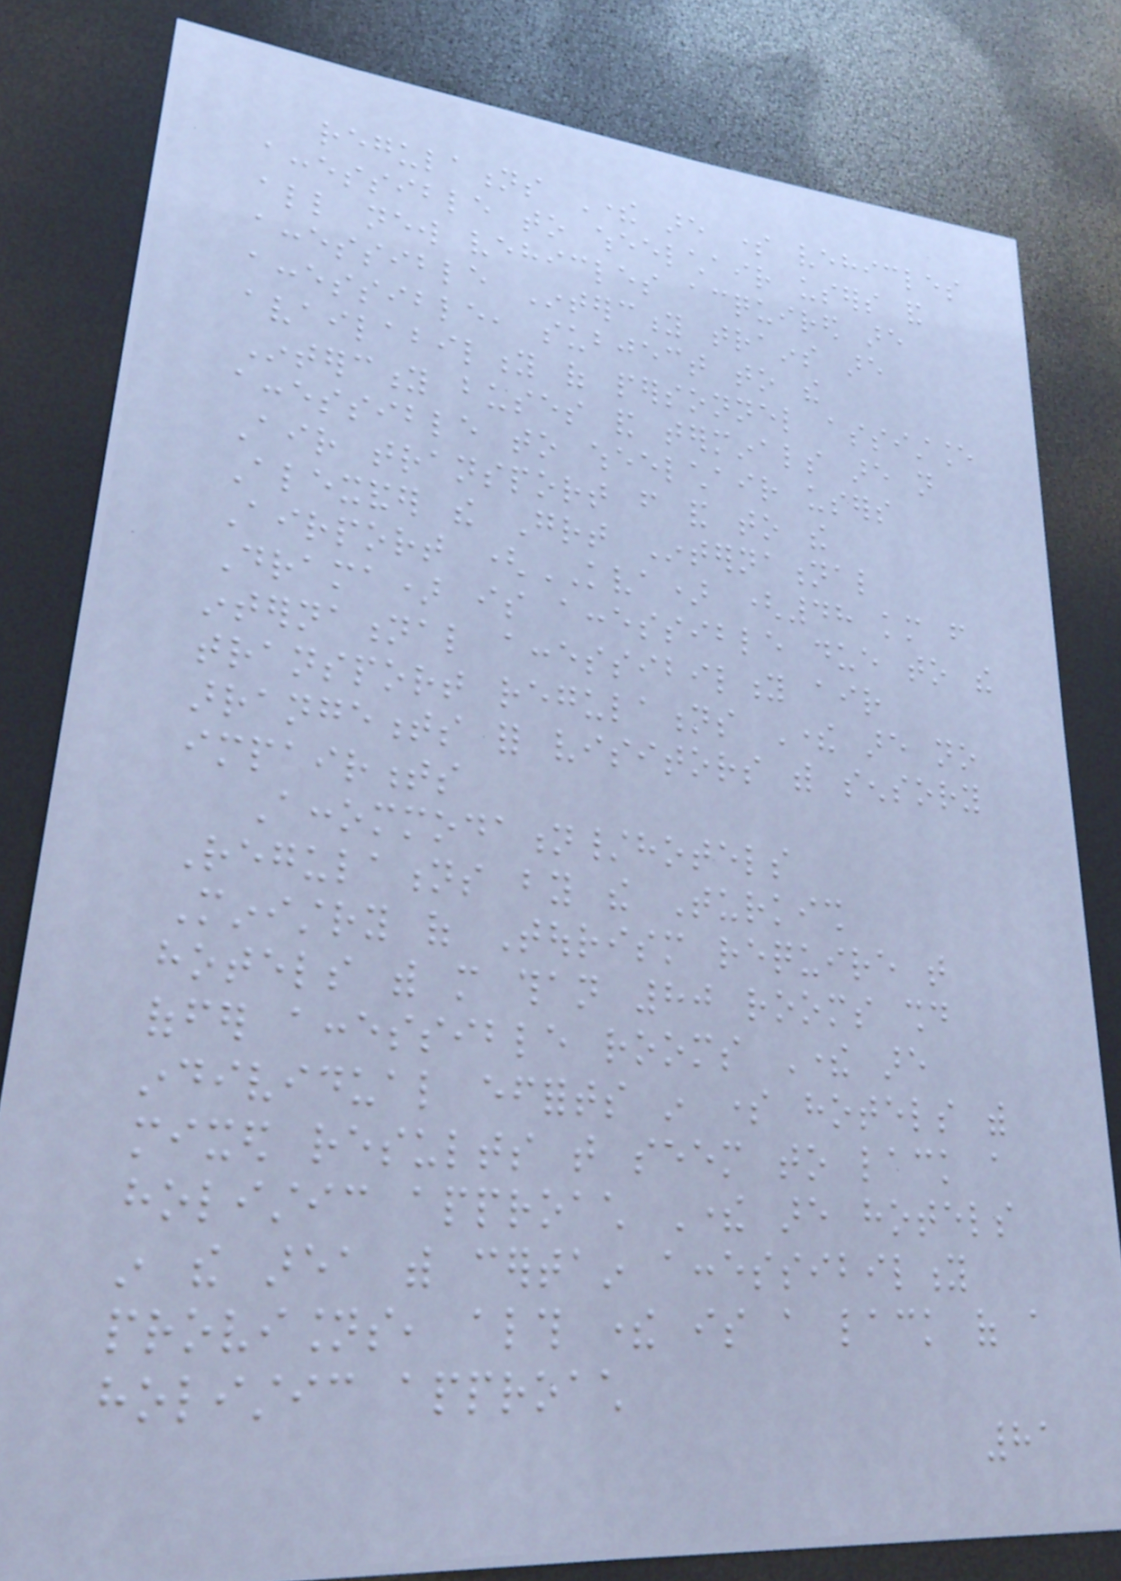regulations There are some vehicles
accessible to wheelchair users and
all new vehicles acquired are
accessible Intercity trains are
accessible, subject to the
availability of personnel assistance
Intercity buses and terminals are not
accessible to wheelchair users
Air transport from and to the
Alexander the Great International
Airport (KVA) (48 km from
Drama) is accessible due to the
international accessibility air
transport regulations There are no
arrangements for visitors with sensory
impairments
Accommodation/hotels
Regulations by the Turkish
Ministry of Tourism require that
hotels with more than 80 rooms should
offer accessible rooms There are
individual efforts in some hotels with
mixed results that seem to lack a
holistic approach There are hotels
in the area with certain accessibility
provisions, although there is a lack of a
holistic approach
81
